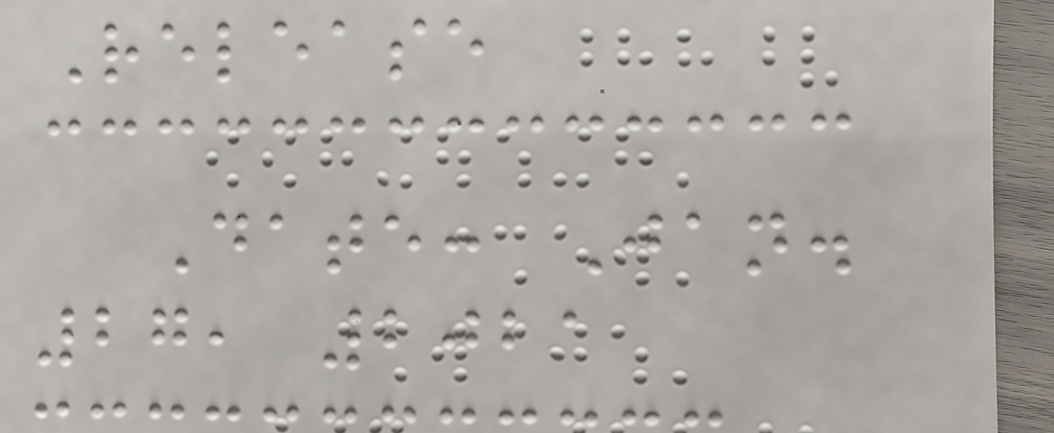Release
Date: Jan.
27, 2021
